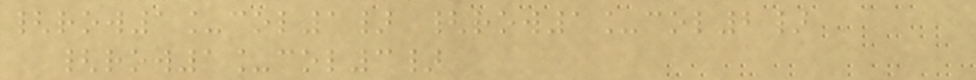{row1_col1} {row1_col2}
{row1_col3}
